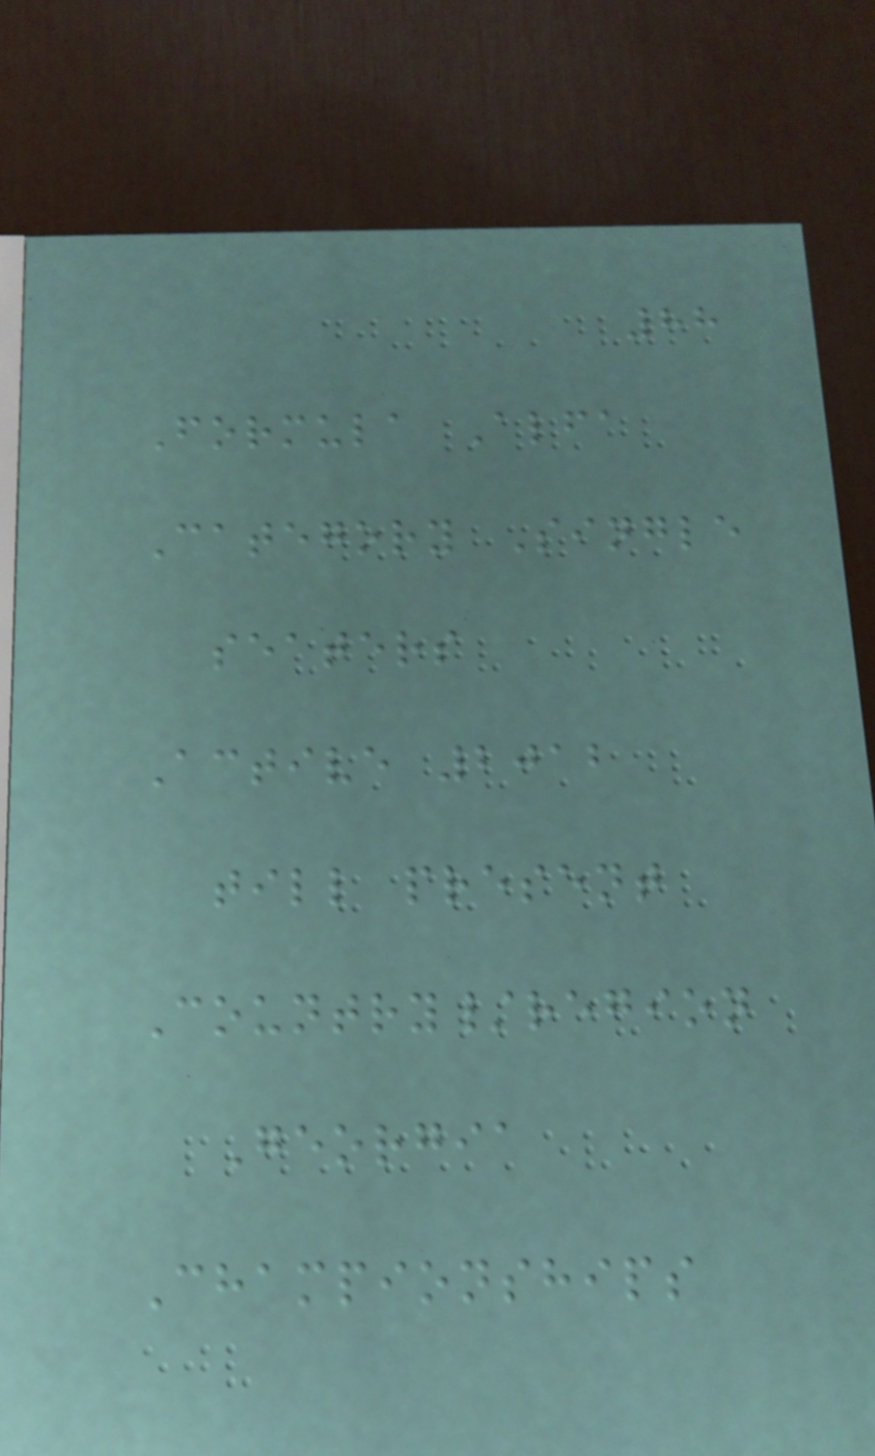88
Formula Alfa
Category Single
seaters
Active 2012
till present
Country/region
Georgia
Championships
